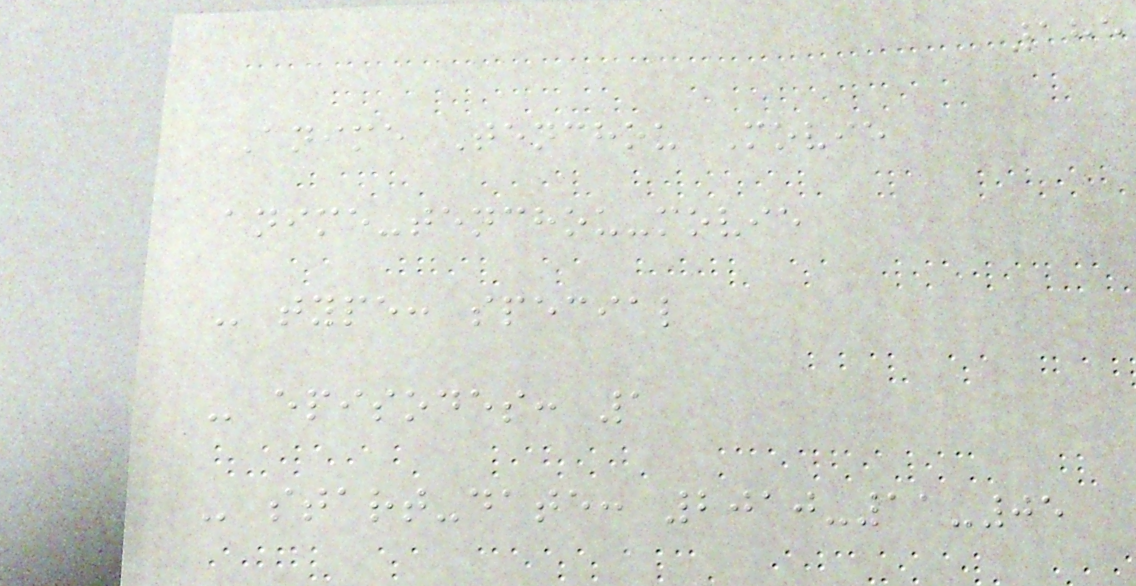185
Anime Tenchou Movie
anime-tenchou-movie
- type: special
- episodes: 1
- start-date: 2010-11-05
